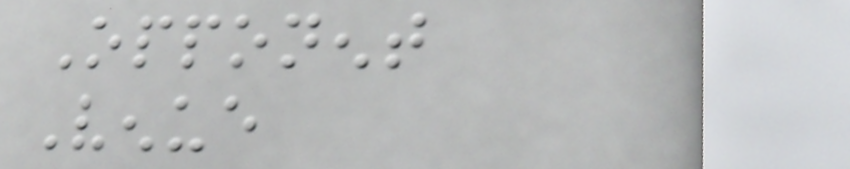Opponent
Venue
